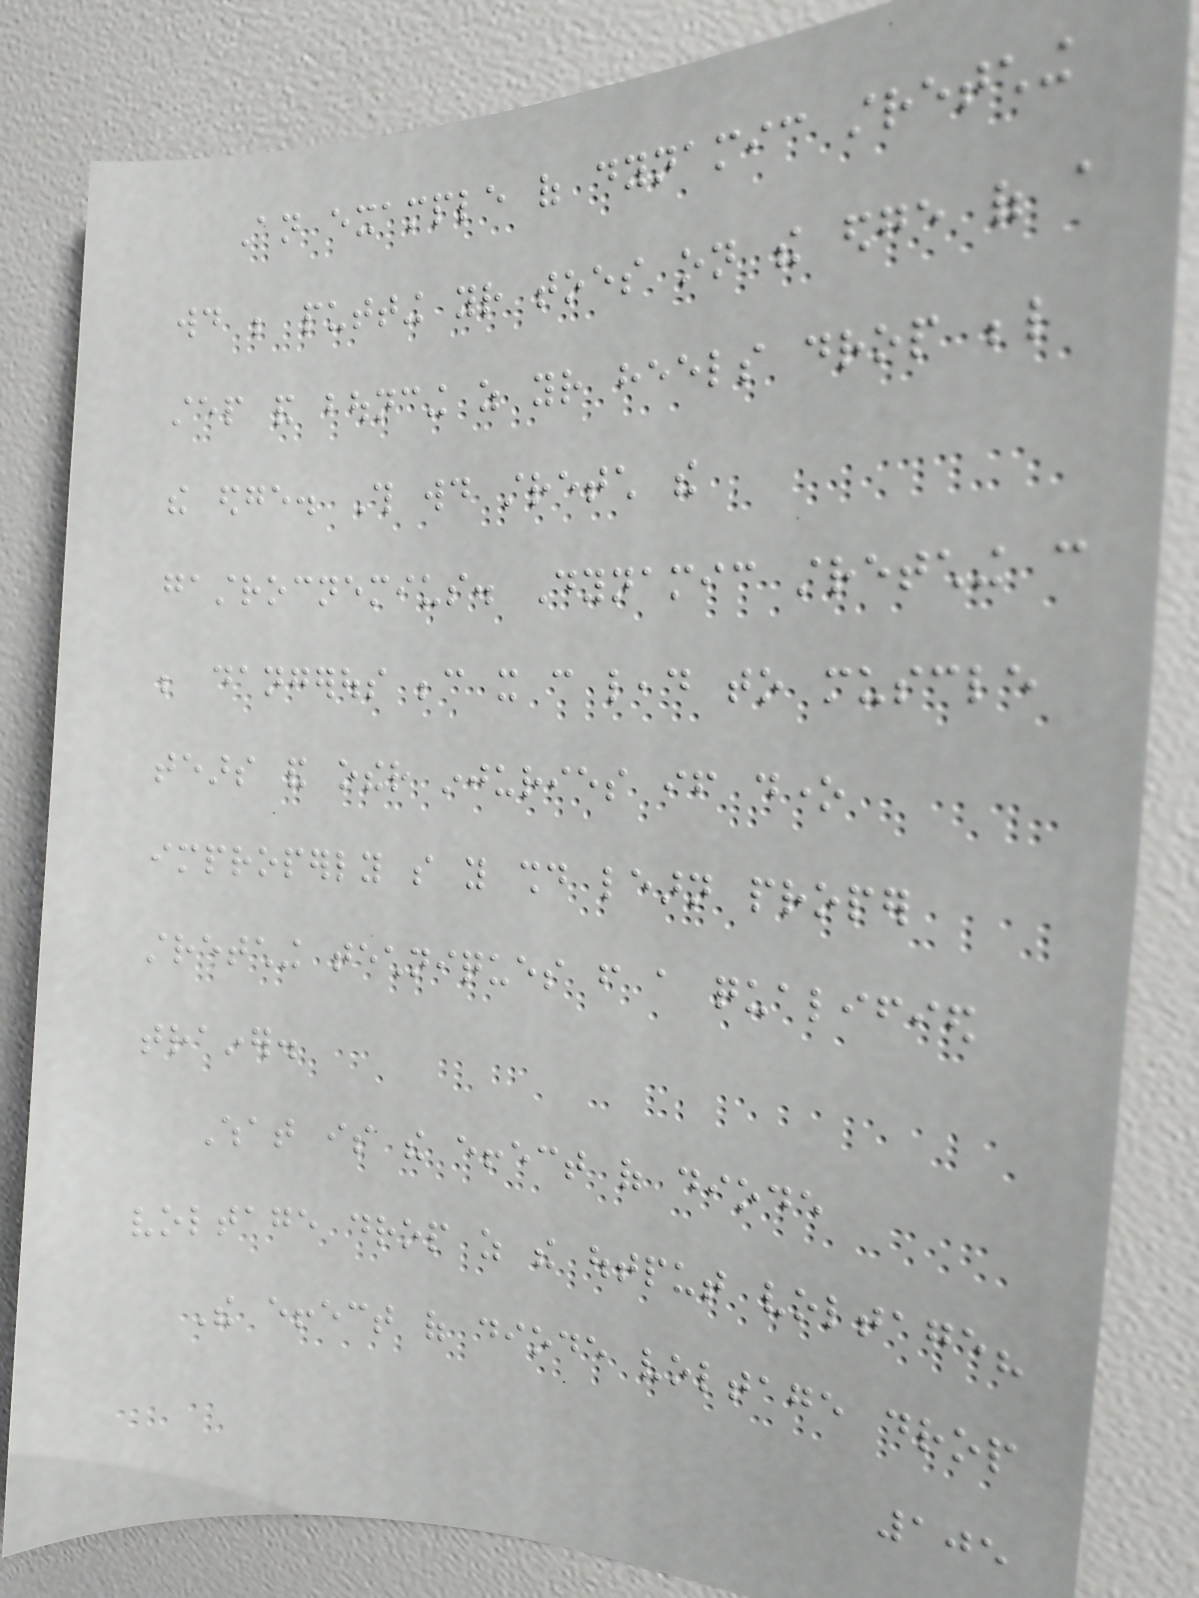An example of dynamic stretching
would be putting your toes on the edge of a
step and bouncing as your heels drop below
the edge. This would stretch the
gastrocnemius. Dynamic stretching can
be dangerous because it can lead to muscle
tears and other injuries if done
improperly so you should learn proper
stretching techniques from a qualified
trainer.
What is the effect of diode
voltage drop as the output voltage?
The effect of diode voltage drop
105
